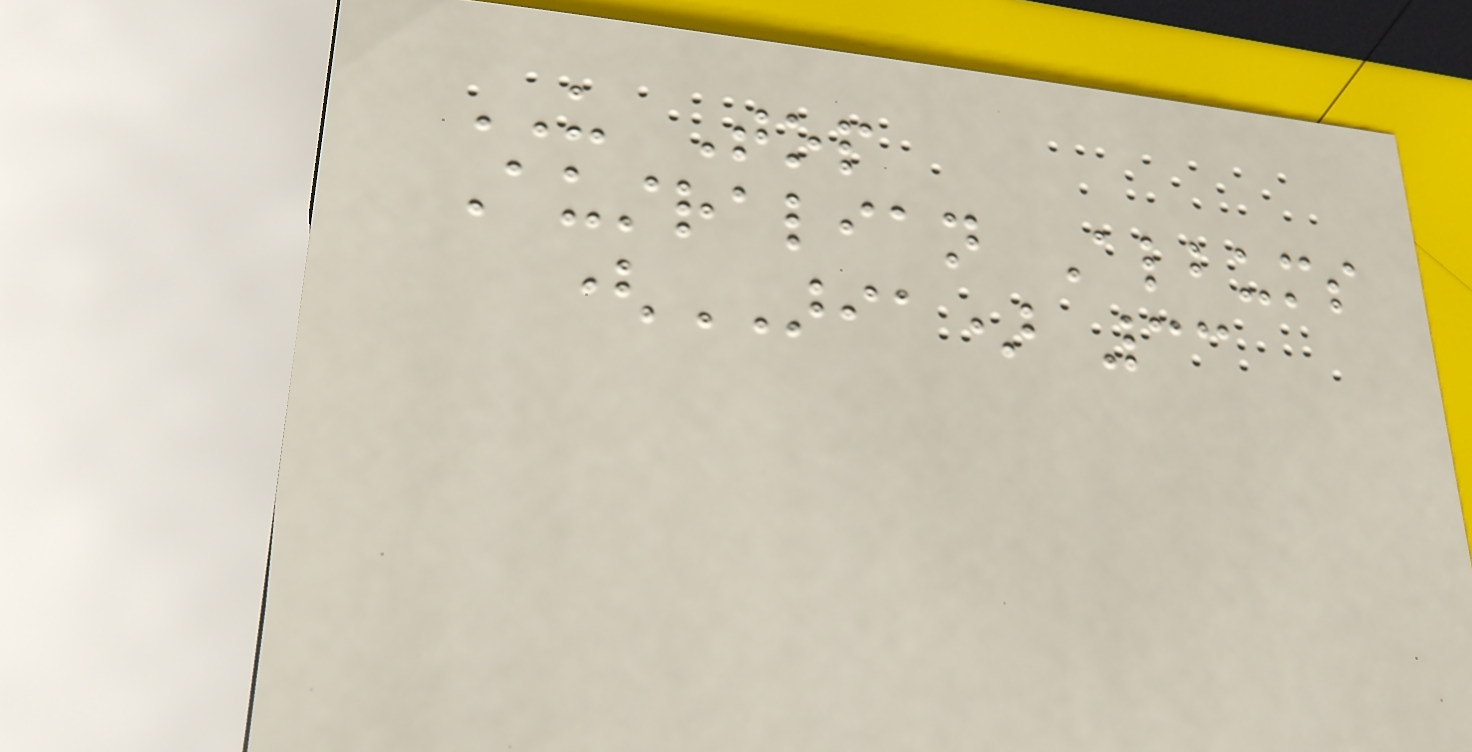US Top
Australian Albums
(ARIA) 33
